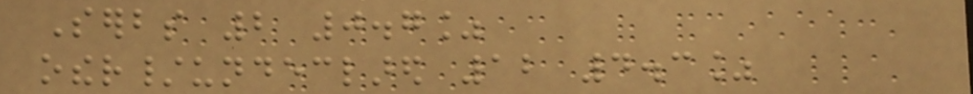Serbs 2 0.7%
other/undeclared 12 4.3%
